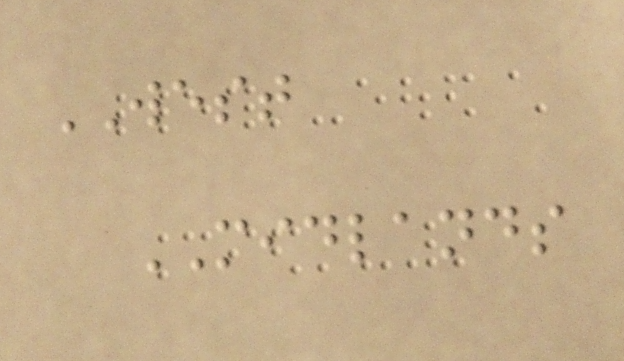WEST
MIDLANDS
